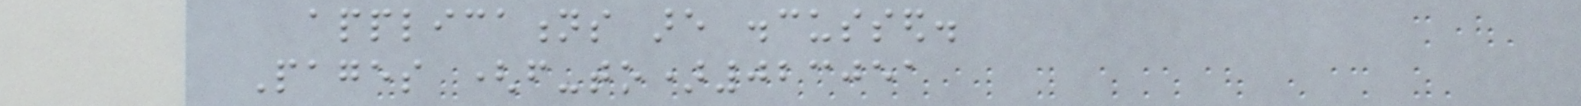applications are discussed.
Pages (from-to)023051
